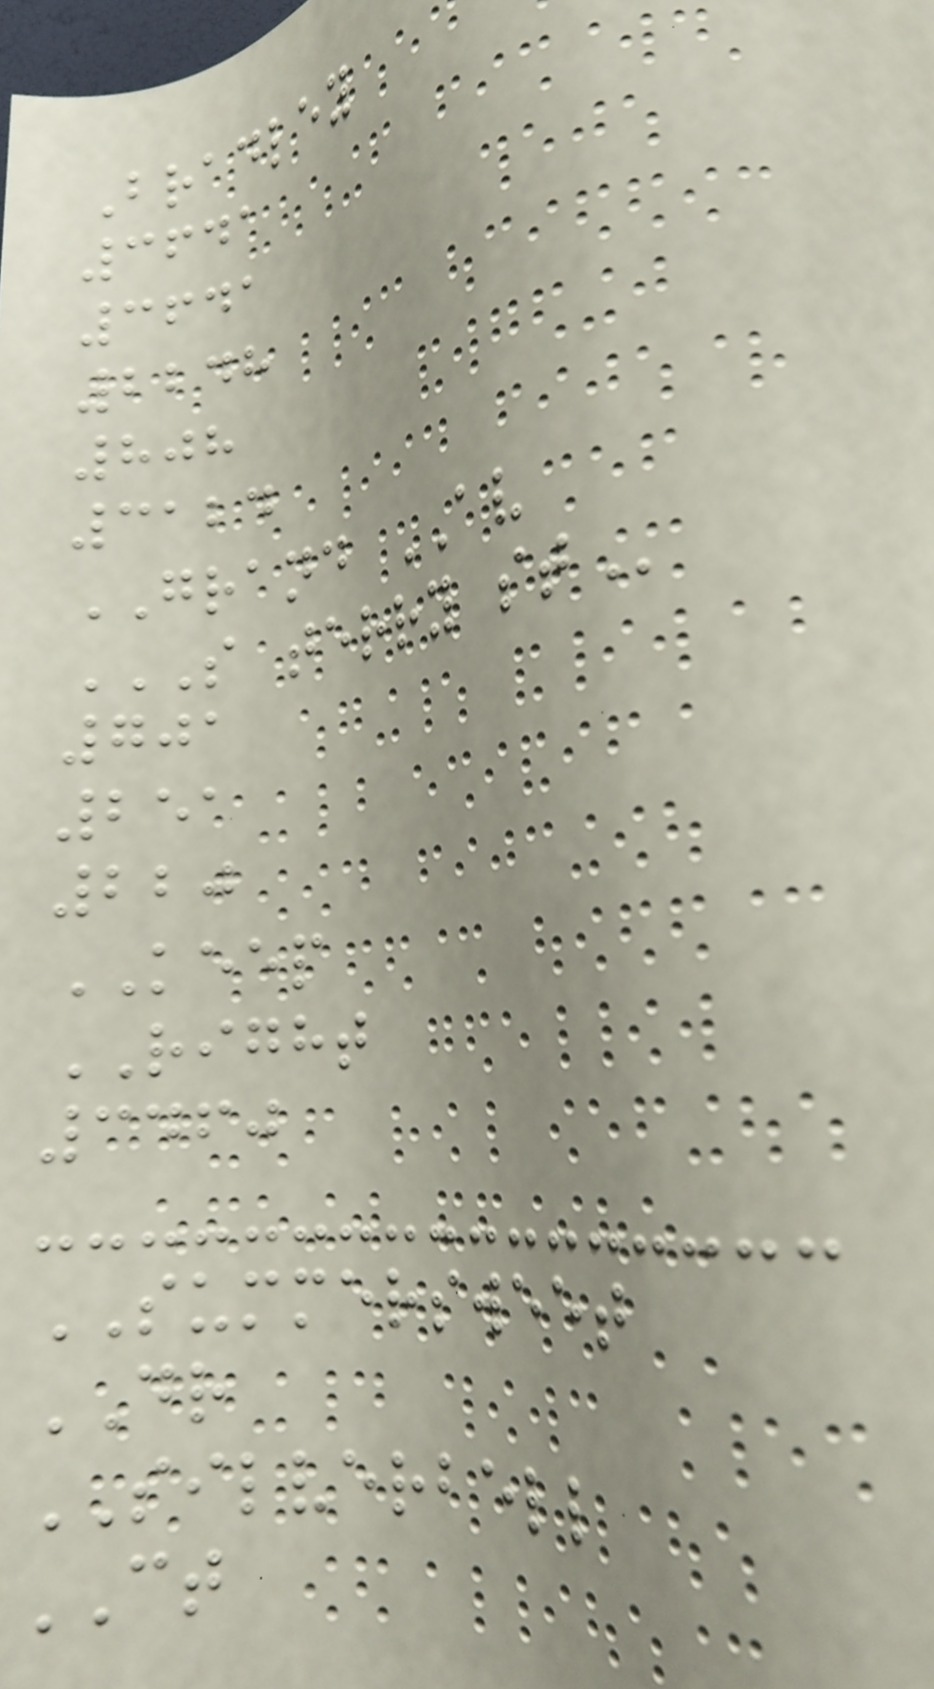Bradley
3641
3641
2248
808
3124
GRAND AV
S TERRY ST
701
251
220
KEEP
RIGHT
3460
SUMMERSWEET
DR
SILVERBELL
CT
